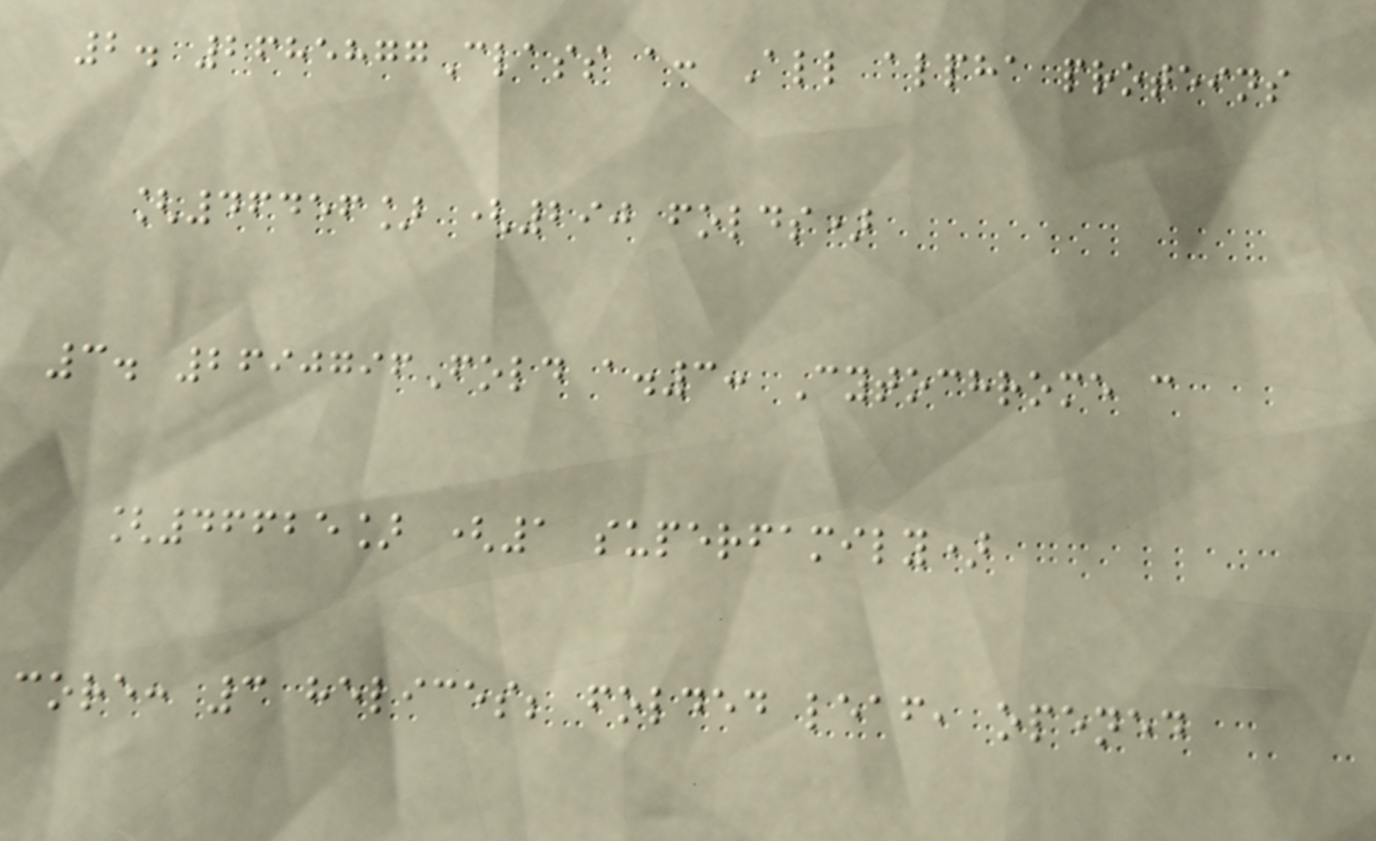2. 2685877Class a: All alpha proteins
[46456] (290 folds)
3. 2690796Fold a.3: Cytochrome c
[46625] (1 superfamily)
core: 3 helices; folded leaf, opened
